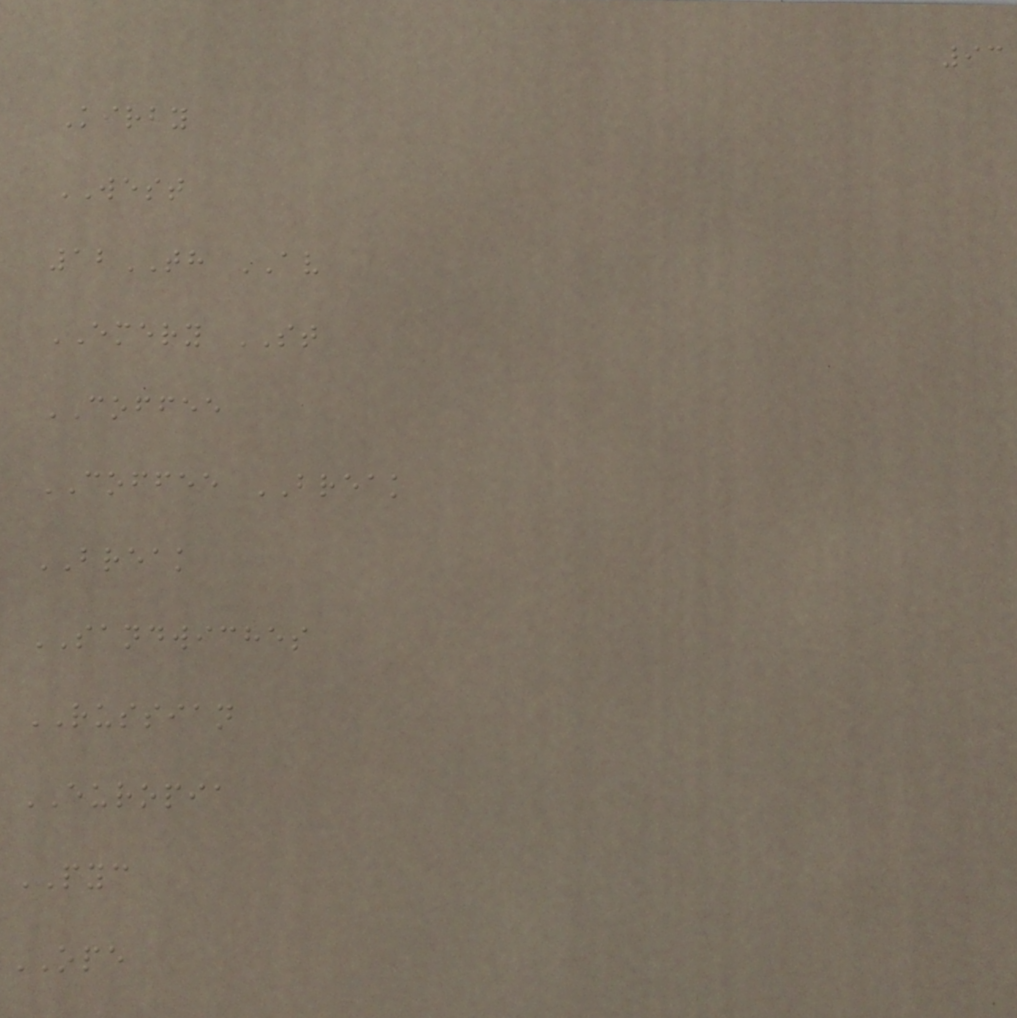93
Kirby
WEST
12TH AV
EMERY ST
COFFEE
COFFEE BREAK
BREAK
SANDWICHES
RUSSIAN
EUROPIA
PYC
OPE
